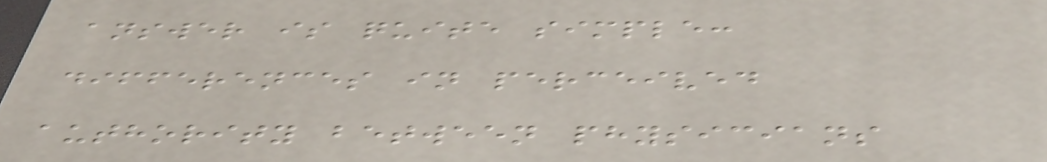answer is quite simple:
differences in perceived
authority between physicians
